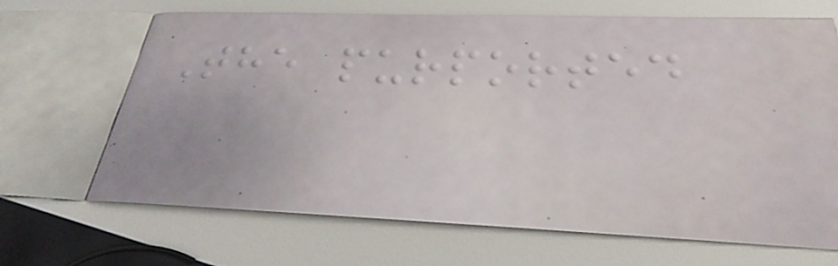The purported
